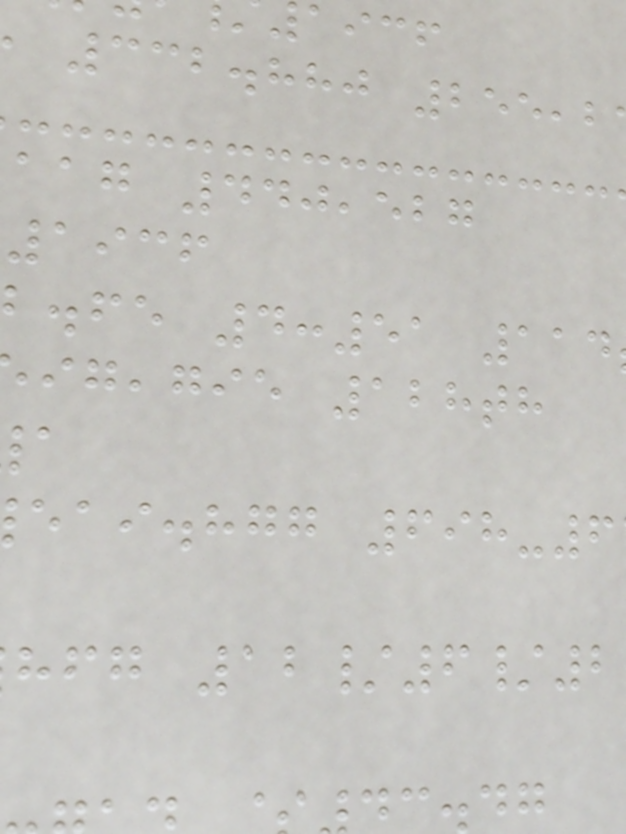332.880 255,2
aag 440,527
1936
.fe 4:51 114
,gie 128th
eai.hgg 698-6
hfg 12/6/2
